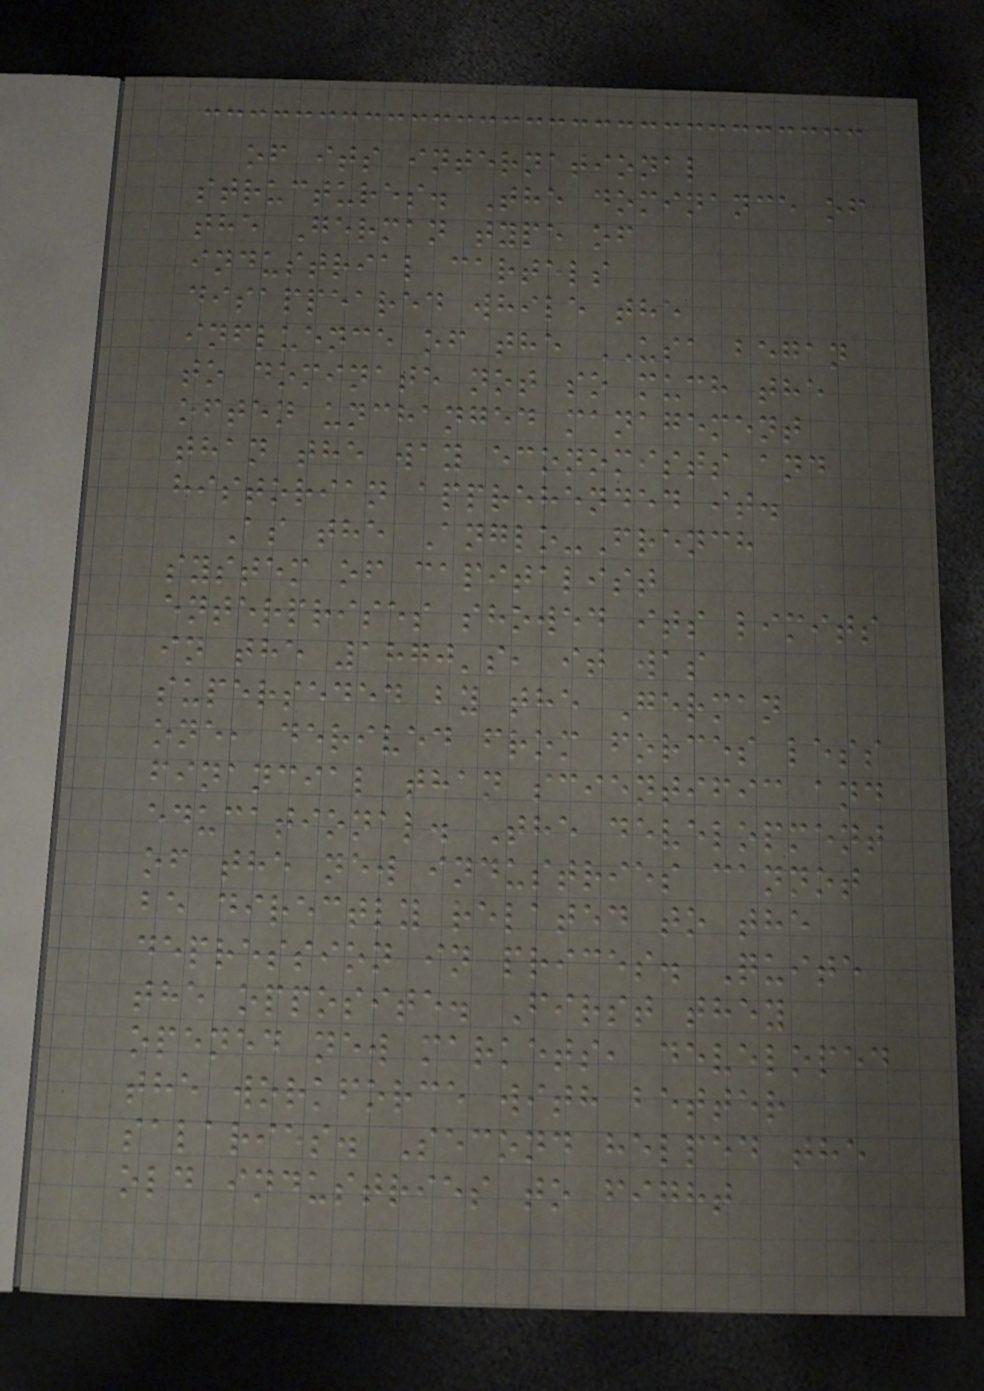of its international
structures. The dominance of
the German type of
industrial cartels
disappeared while the
influence of the USA began
to dominate not so much the
often unchanged management
than the way economists and
historian apprehended it.
As the Anglo-French
system of capitalist
enterprises showed its limits
in the 1870's, it was
superseded by the German
one, derived from forces less
financial than scientific and
educational. The development
of the new industries cannot
be directly related to the
depression in prices. Quite
the opposite. First they
opened new markets, developed
the workforce with better
salaries. Second helped the
old industries to fight
